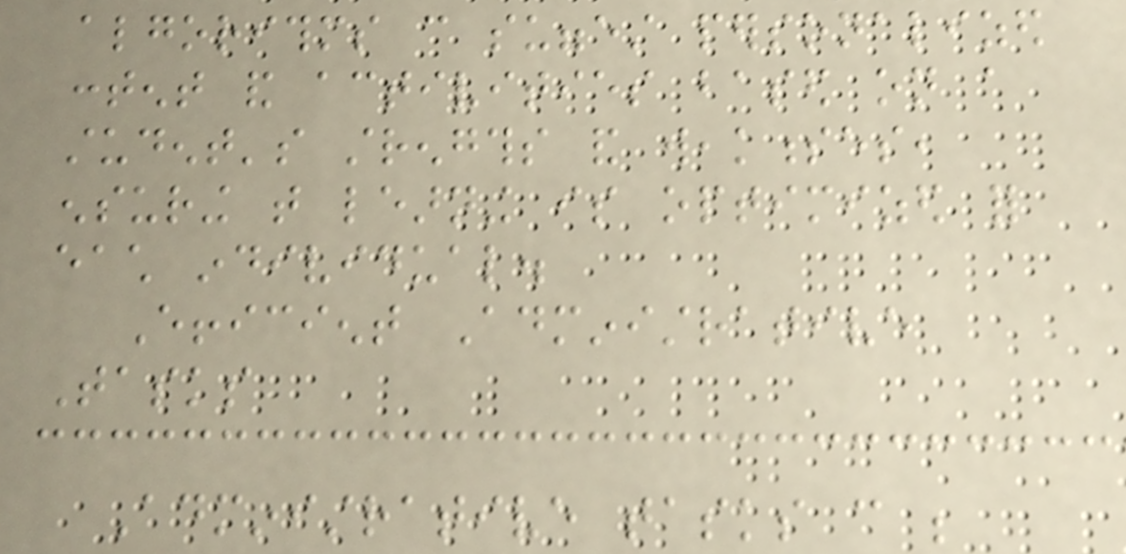algorithms can suggest personalized
content and activities based on a
student's strengths and weaknesses,
ensuring that learning is optimized for
each individual.
Efficient Administrative
Tasks
Administrative tasks can be
